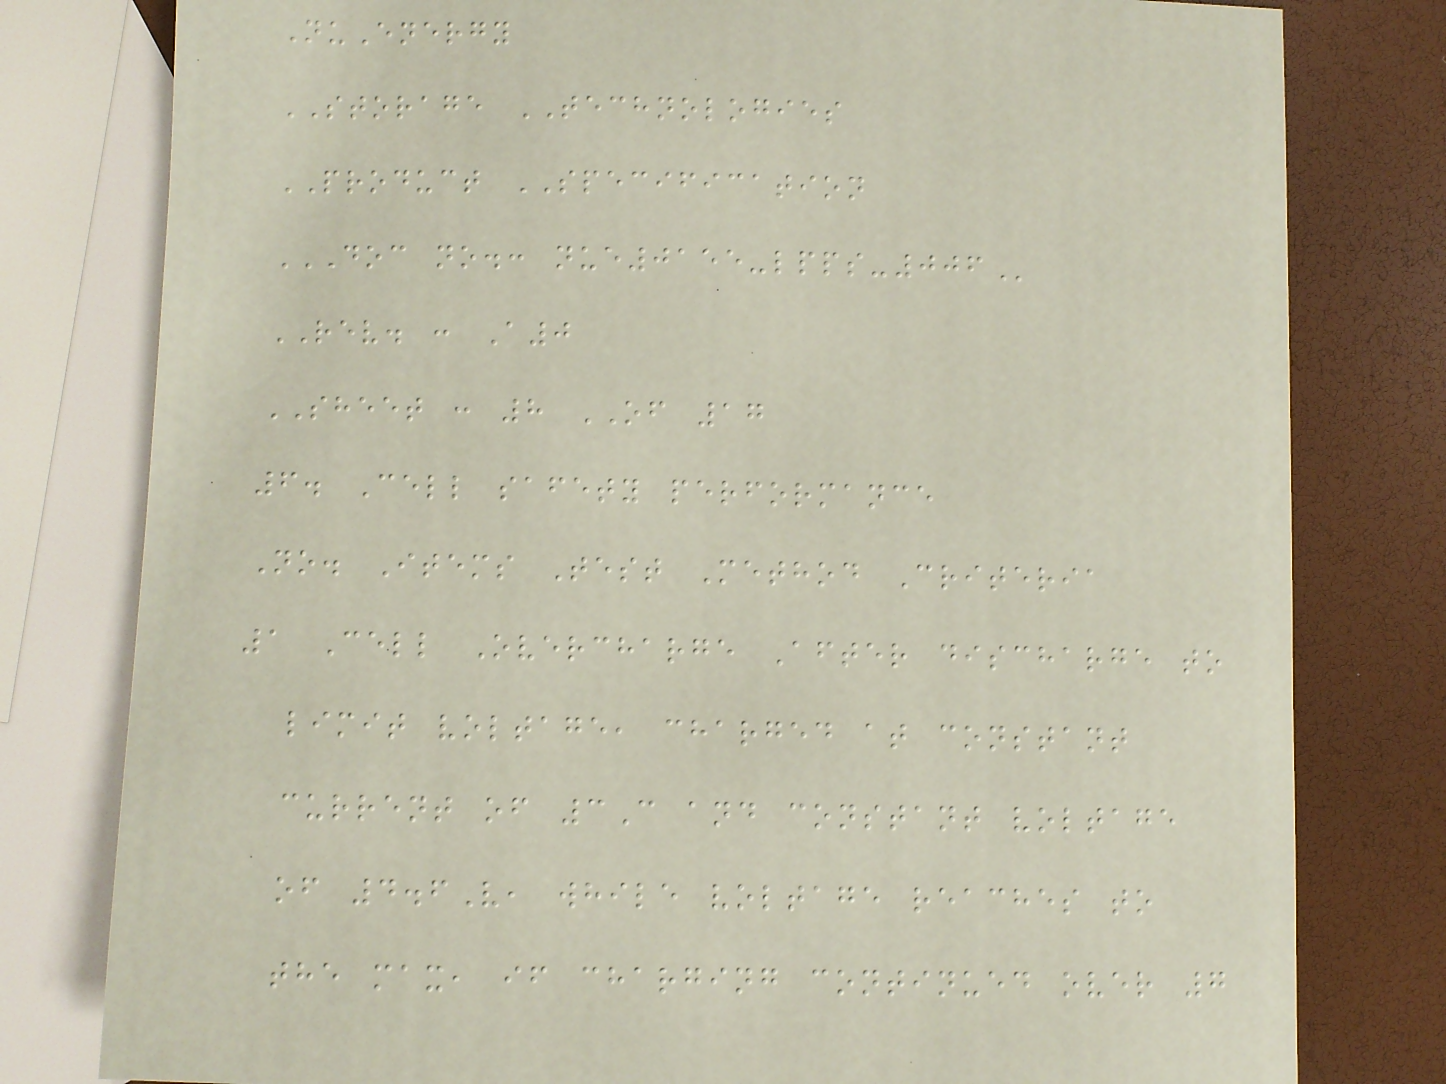NuEnergy
STORAGE TECHNOLOGIES
PRODUCT SPECIFICATION
DOC NO.: NUE0155-LPPS-006
REV. : A0
SHEET : 8 OF 17
6. Cell safety performance
No. Items Test Method Criteria
1 Cell Overcharge After discharge to
limit voltage, charged at constant
current of 3C and constant voltage
of 4.6V, while voltage reaches to
the max, if charging continued over 7
